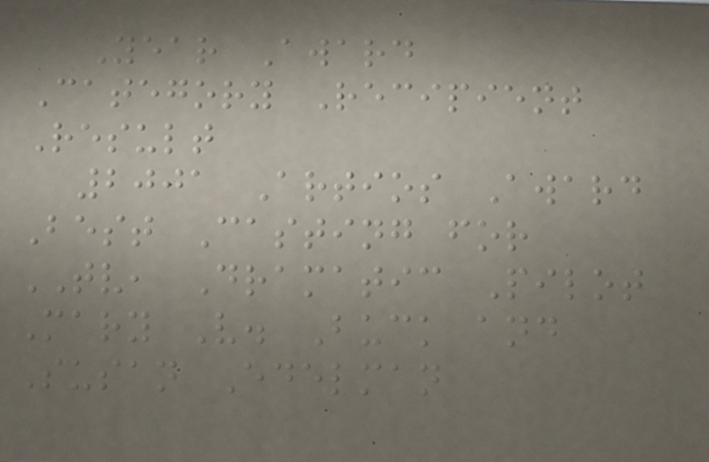Year Award
Category Recipient
Result
2001 Artios Award
Best Casting for
TV, Dramatic Pilot
Mary V. Buck and
Susan Edelman
